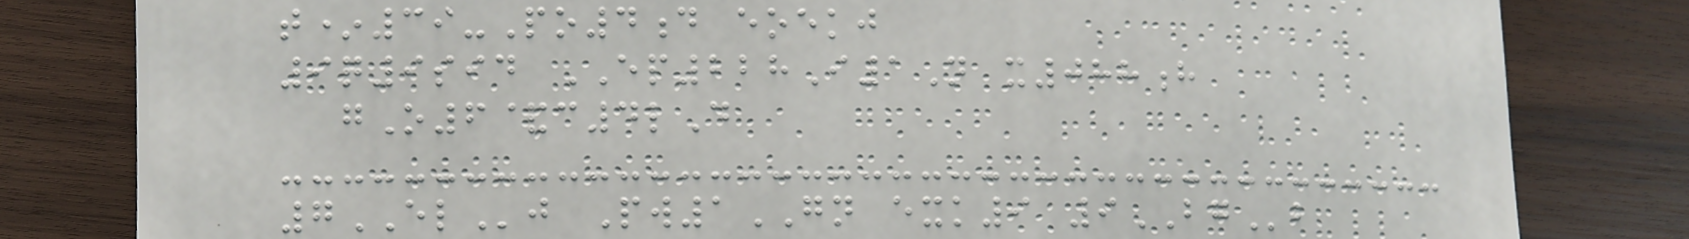t*39-Po4d eoekj
9q9sid EP228I1N x088h
gO6&c4lD
7ELj Pw1GN exk9 9BGb
